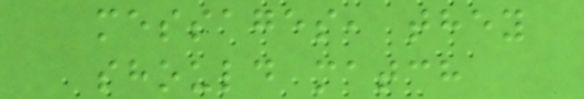messages, they
should match
